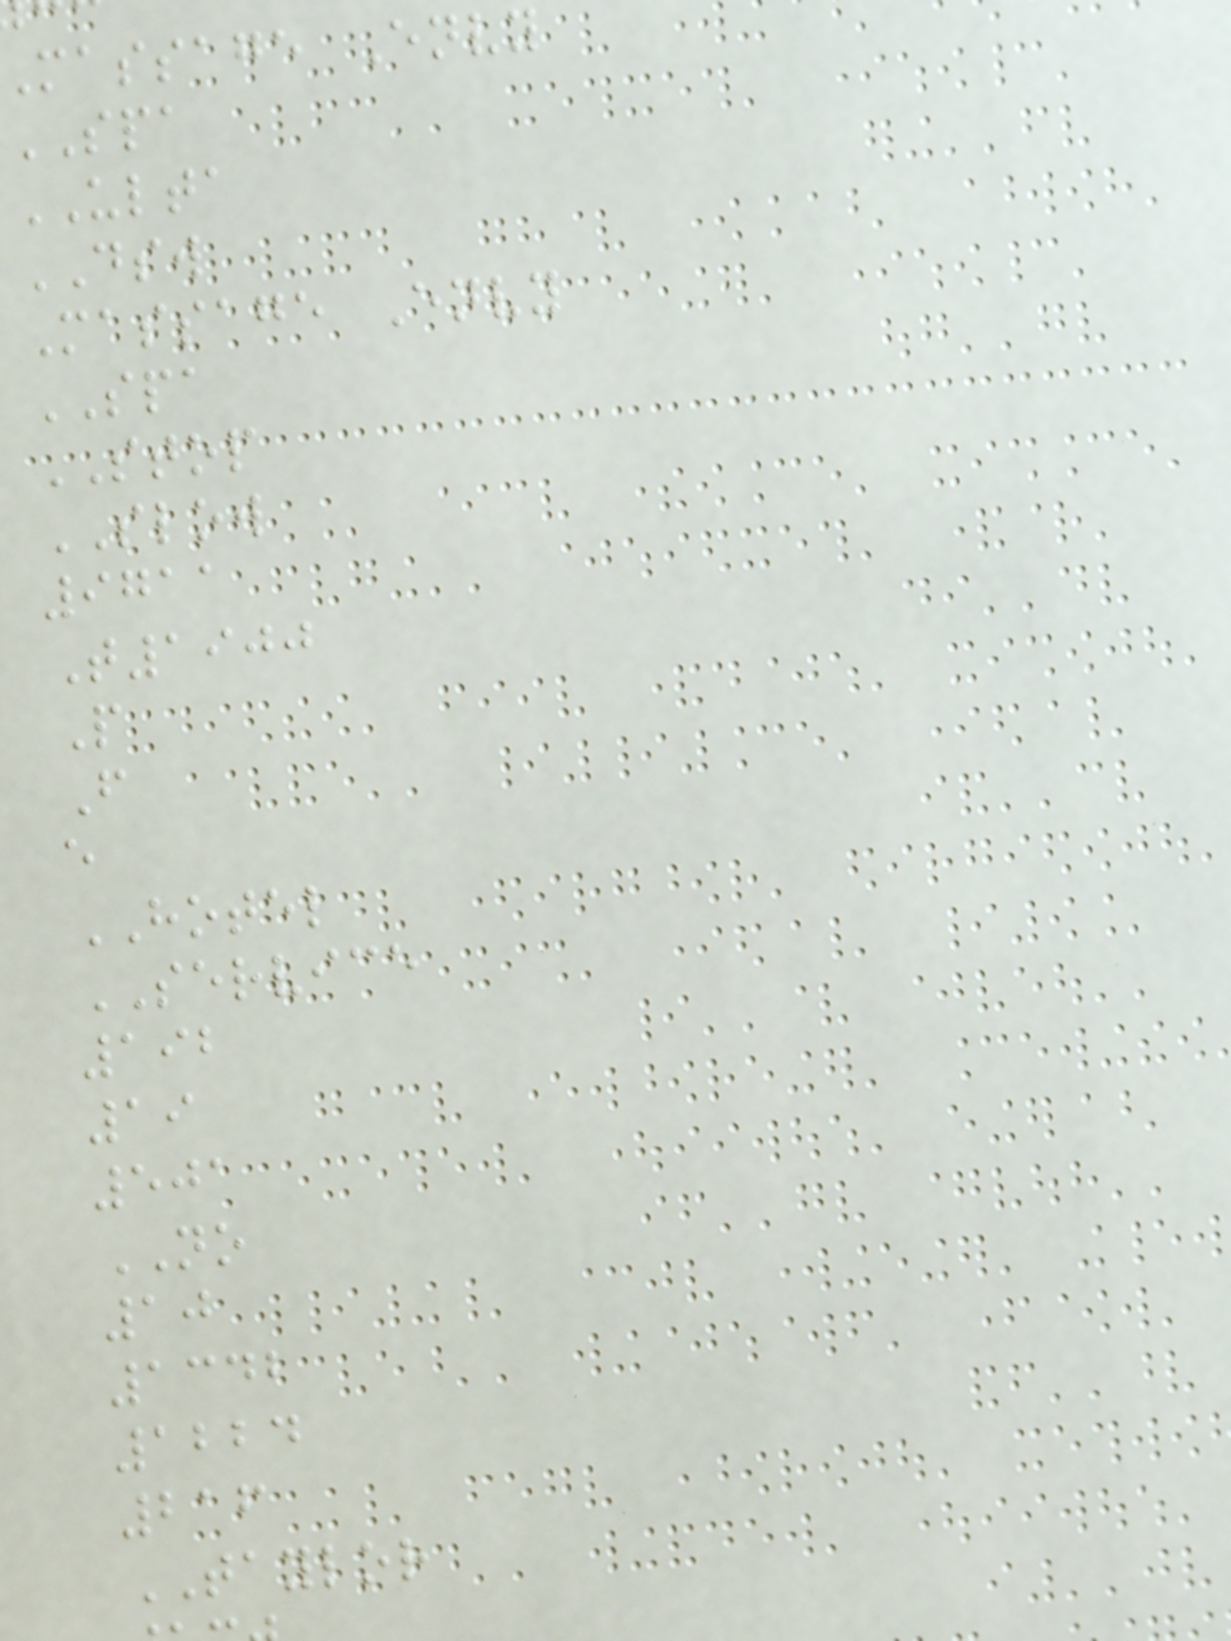massage Envy
SPA
ULTA
DSW
Massage Envy
SPA
STOP
SLOW
9711
T1900
P
F
e
HOTEL
SERVICE
192
19
501
NO
10
1342
1224
216
TAYLOR
